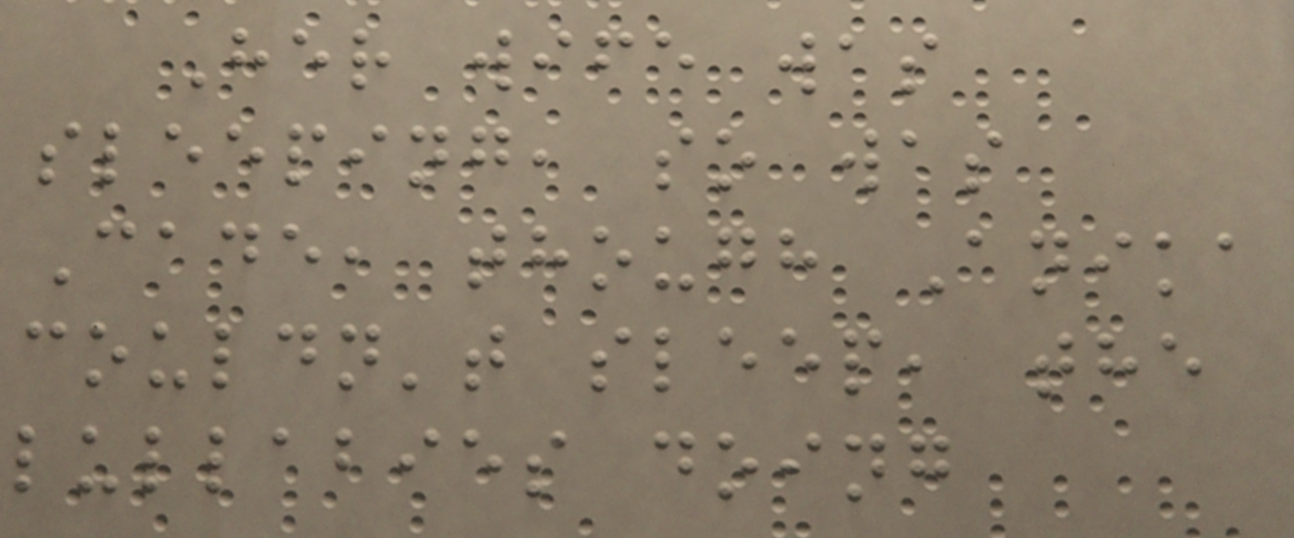Her wife was
sleeping, so was
Cade, though Anika
couldn't sleep, the
lullabies doing
